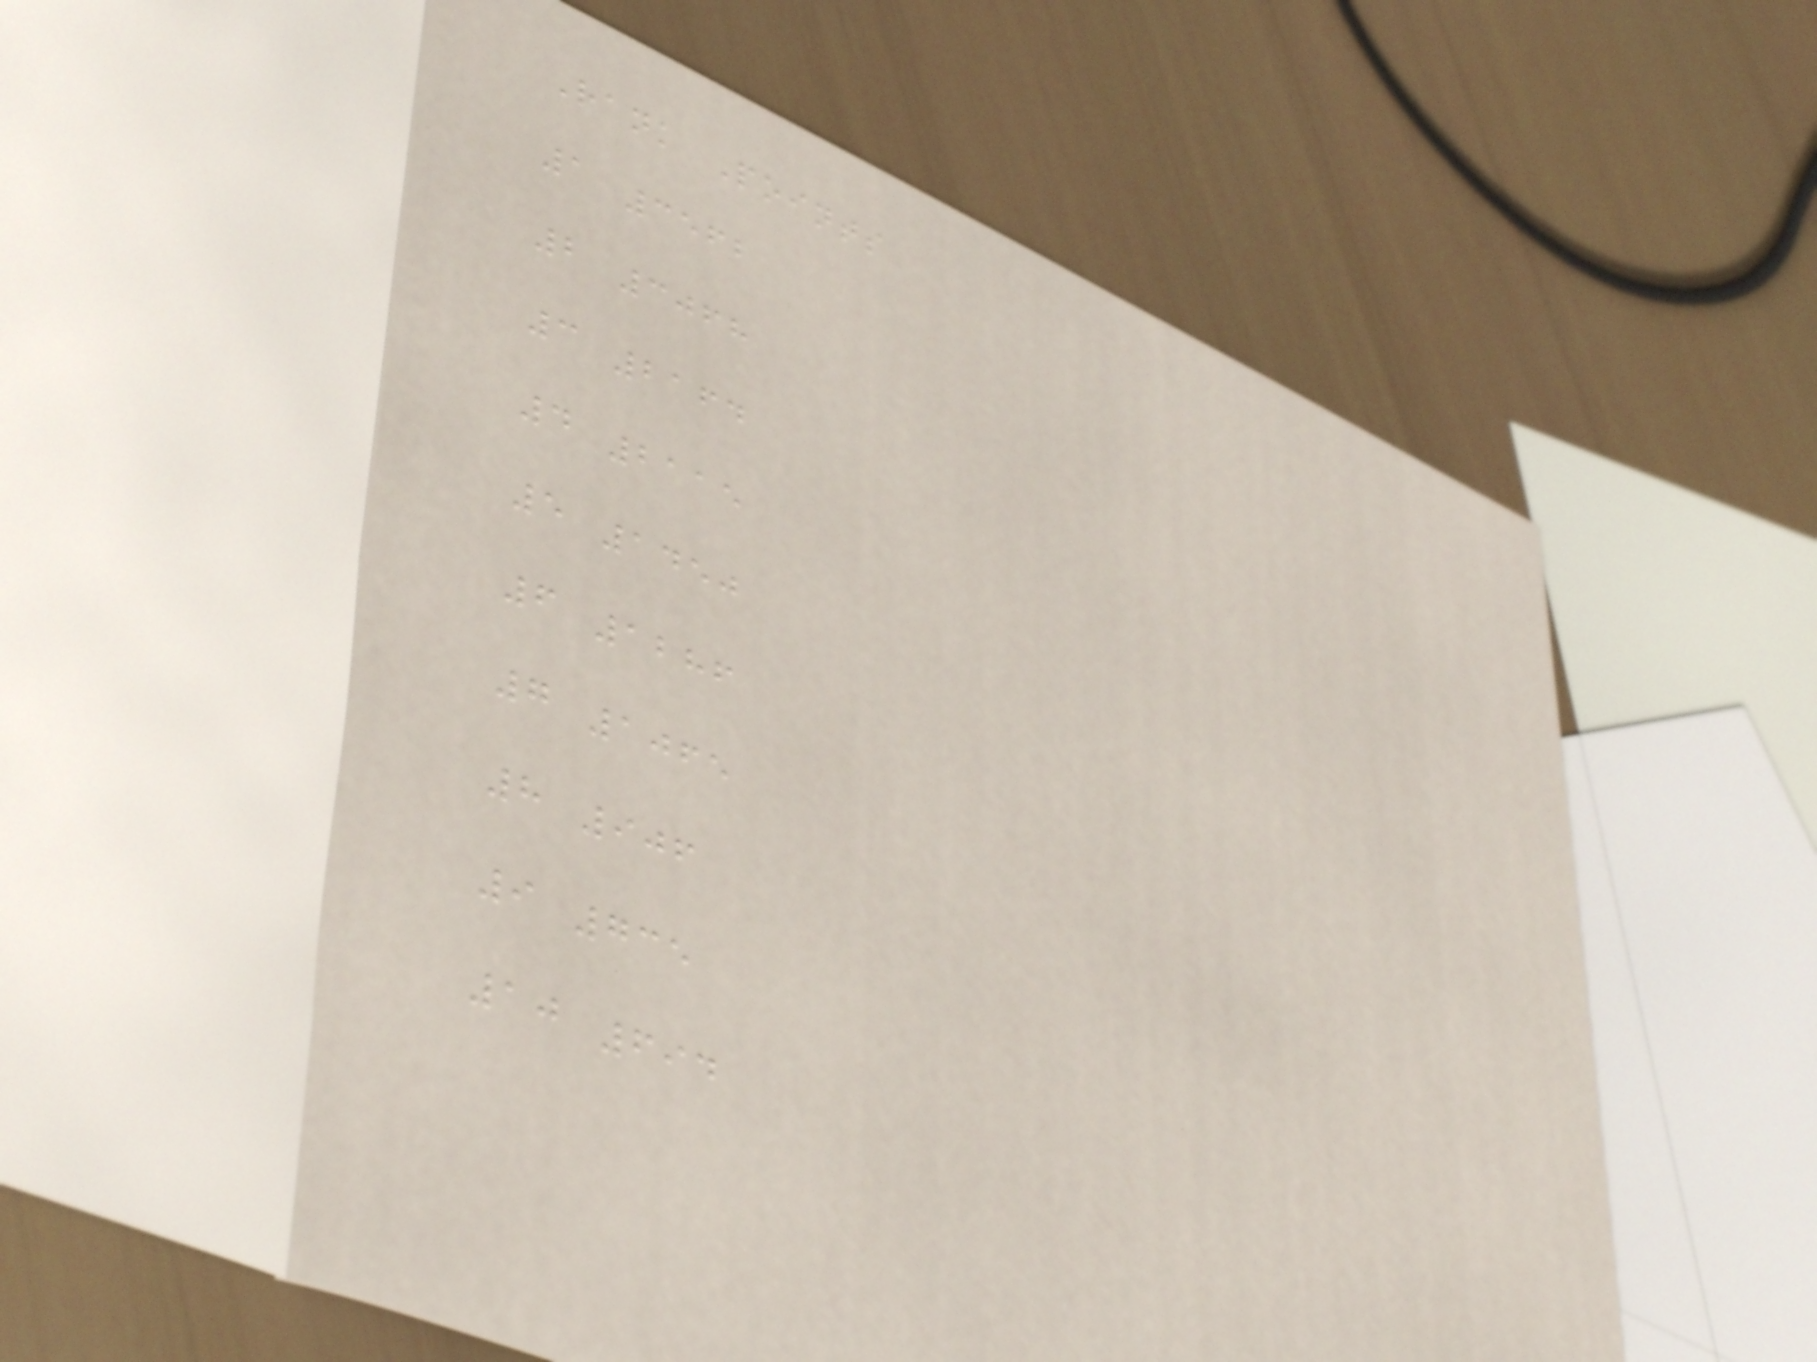Rank Points
1 3562
2 3068
3 2164
4 2115
5 1450
6 1286
7 1065
8 906
9 735
10 694
